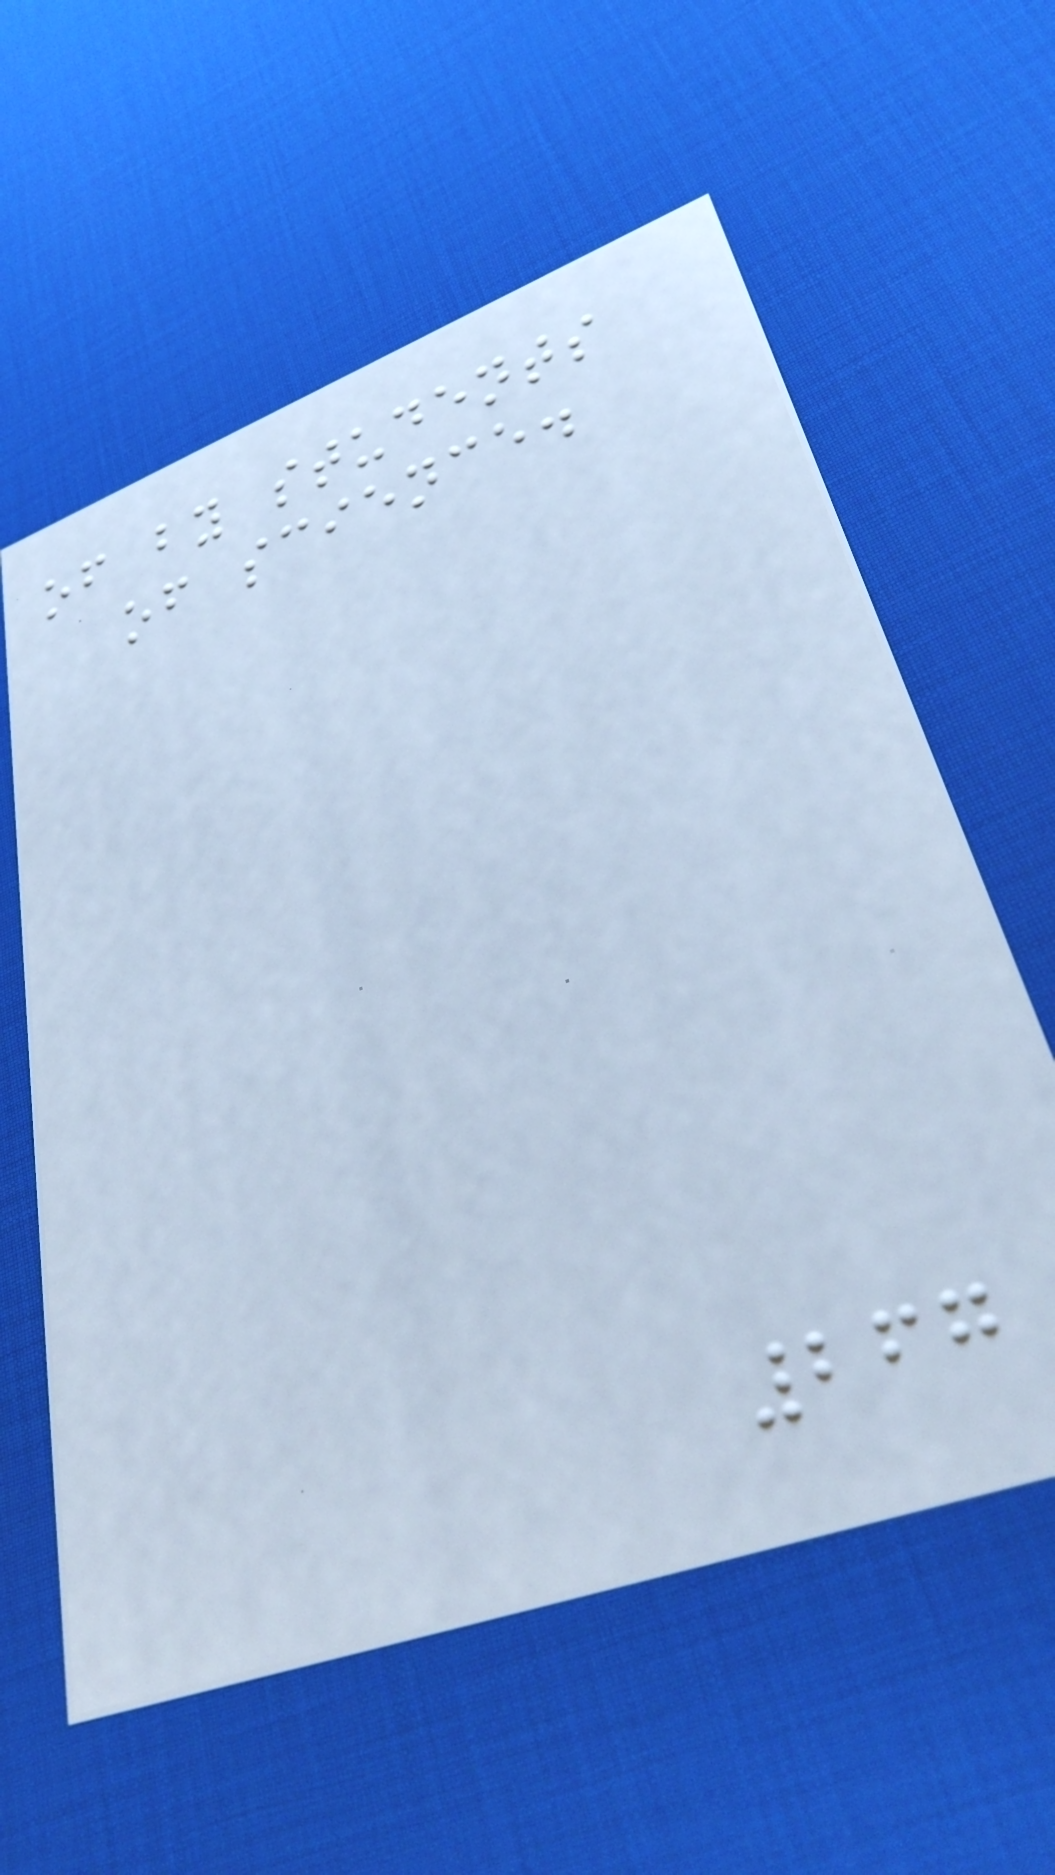of by students
of science.
267
